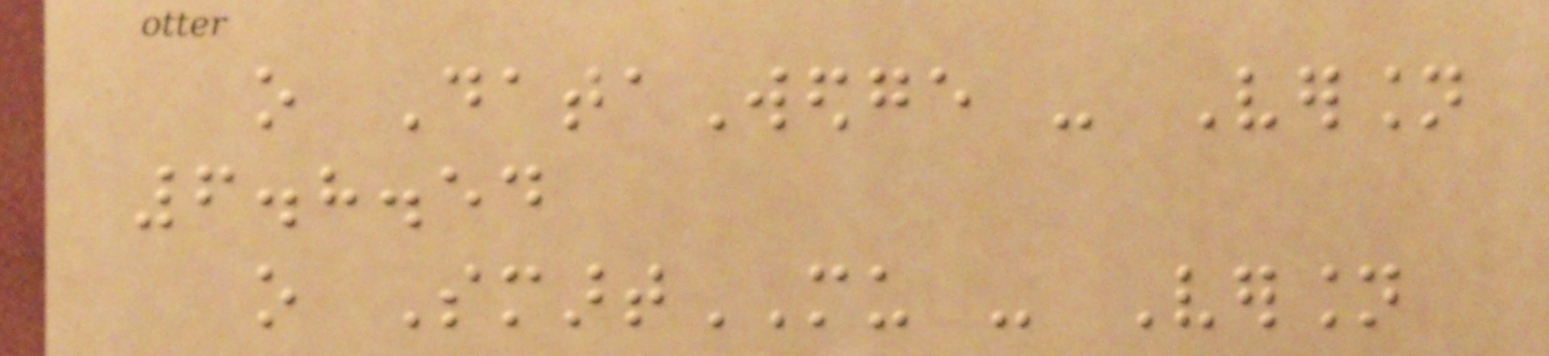o DataWedge - Version
6.8.54
o SmartMU - Version
